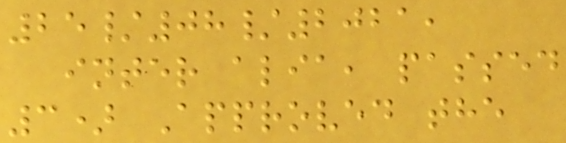25/08/2021,
inter alia, passed
3) Approved the
